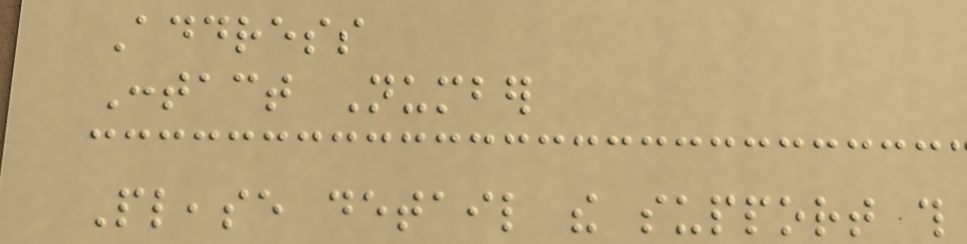Address
Contact Number
Please detail the support this
